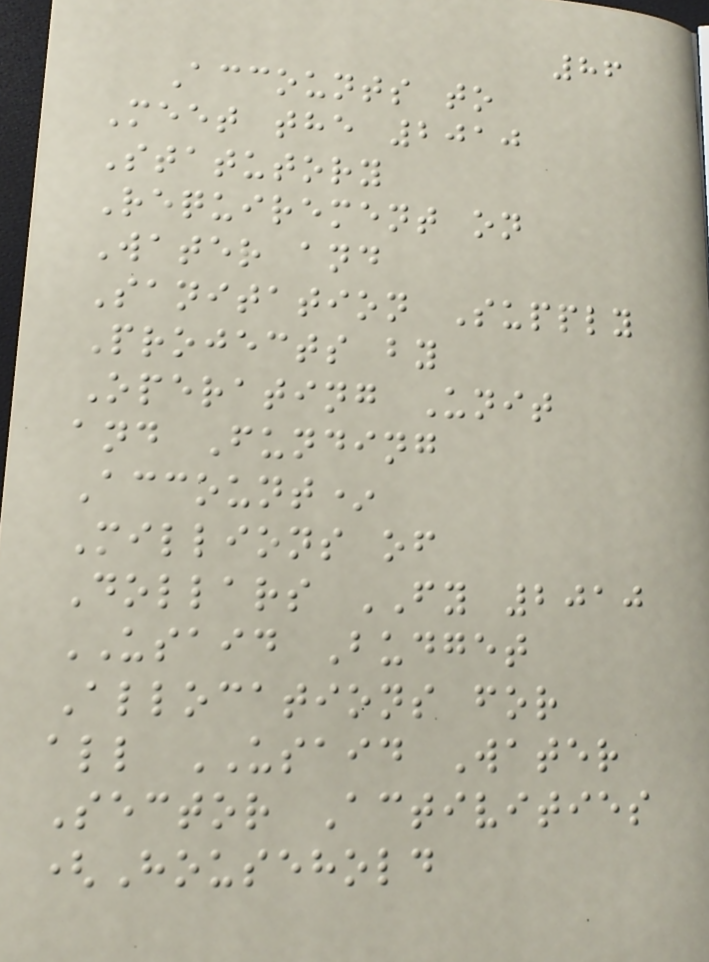86
Accounts to
Meet the 2010
Statutory
Requirement on
Water and
Sanitation Supply
Projects by
Operating Unit
and Funding
Account*
Millions of
Dollars FY 2010
USAID Budget
Allocations for
all USAID Water
Sector Activities
(Household
